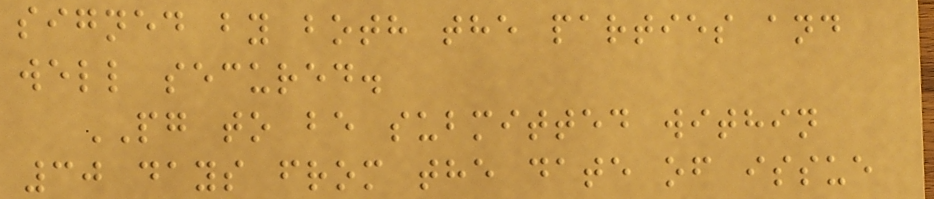signed by both the parties and
well secured.
PG to be submitted within
30 days from the date of issue
